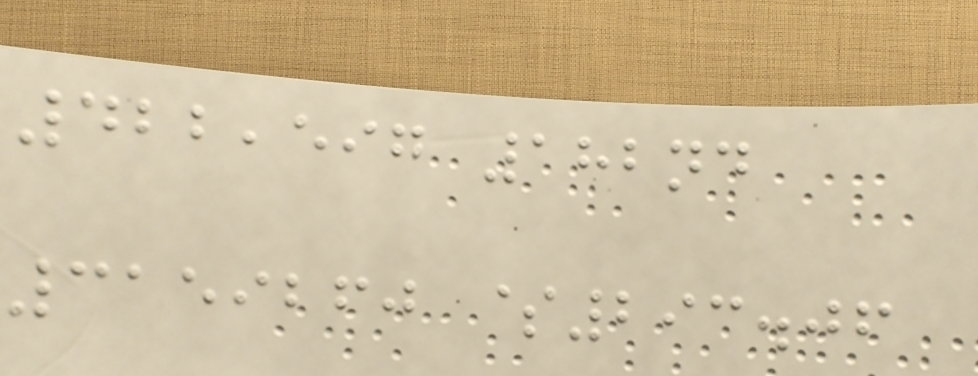422,597 182nd
3159260 $293.06
